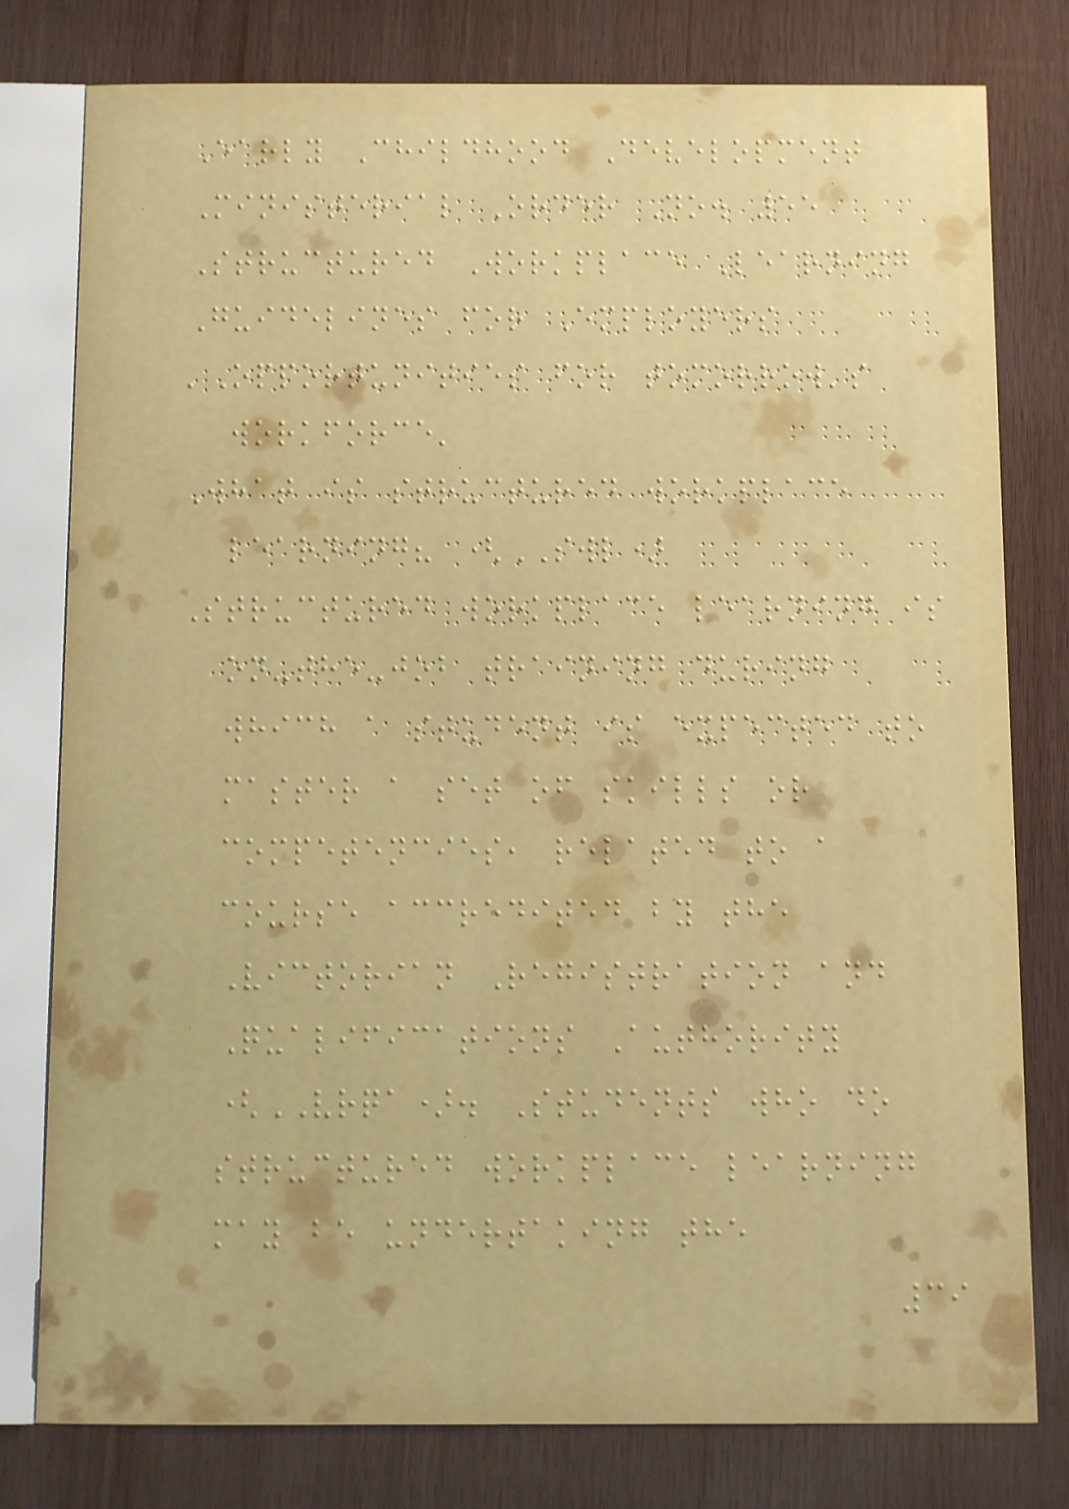Early Childhood Development
Ministerial Order No. 55
Structured Workplace Learning
Guidelines for Employers
'Opportunities for tomorrow's
workforce'
What is structured workplace
learning? (SWL)
Structured workplace learning is
on-the-job training during
which a student is expected to
master a set of skills or
competencies, related to a
course accredited by the
Victorian Registration and
Qualifications Authority
(VRQA). Students who do
structured workplace learning
may be undertaking the
39
